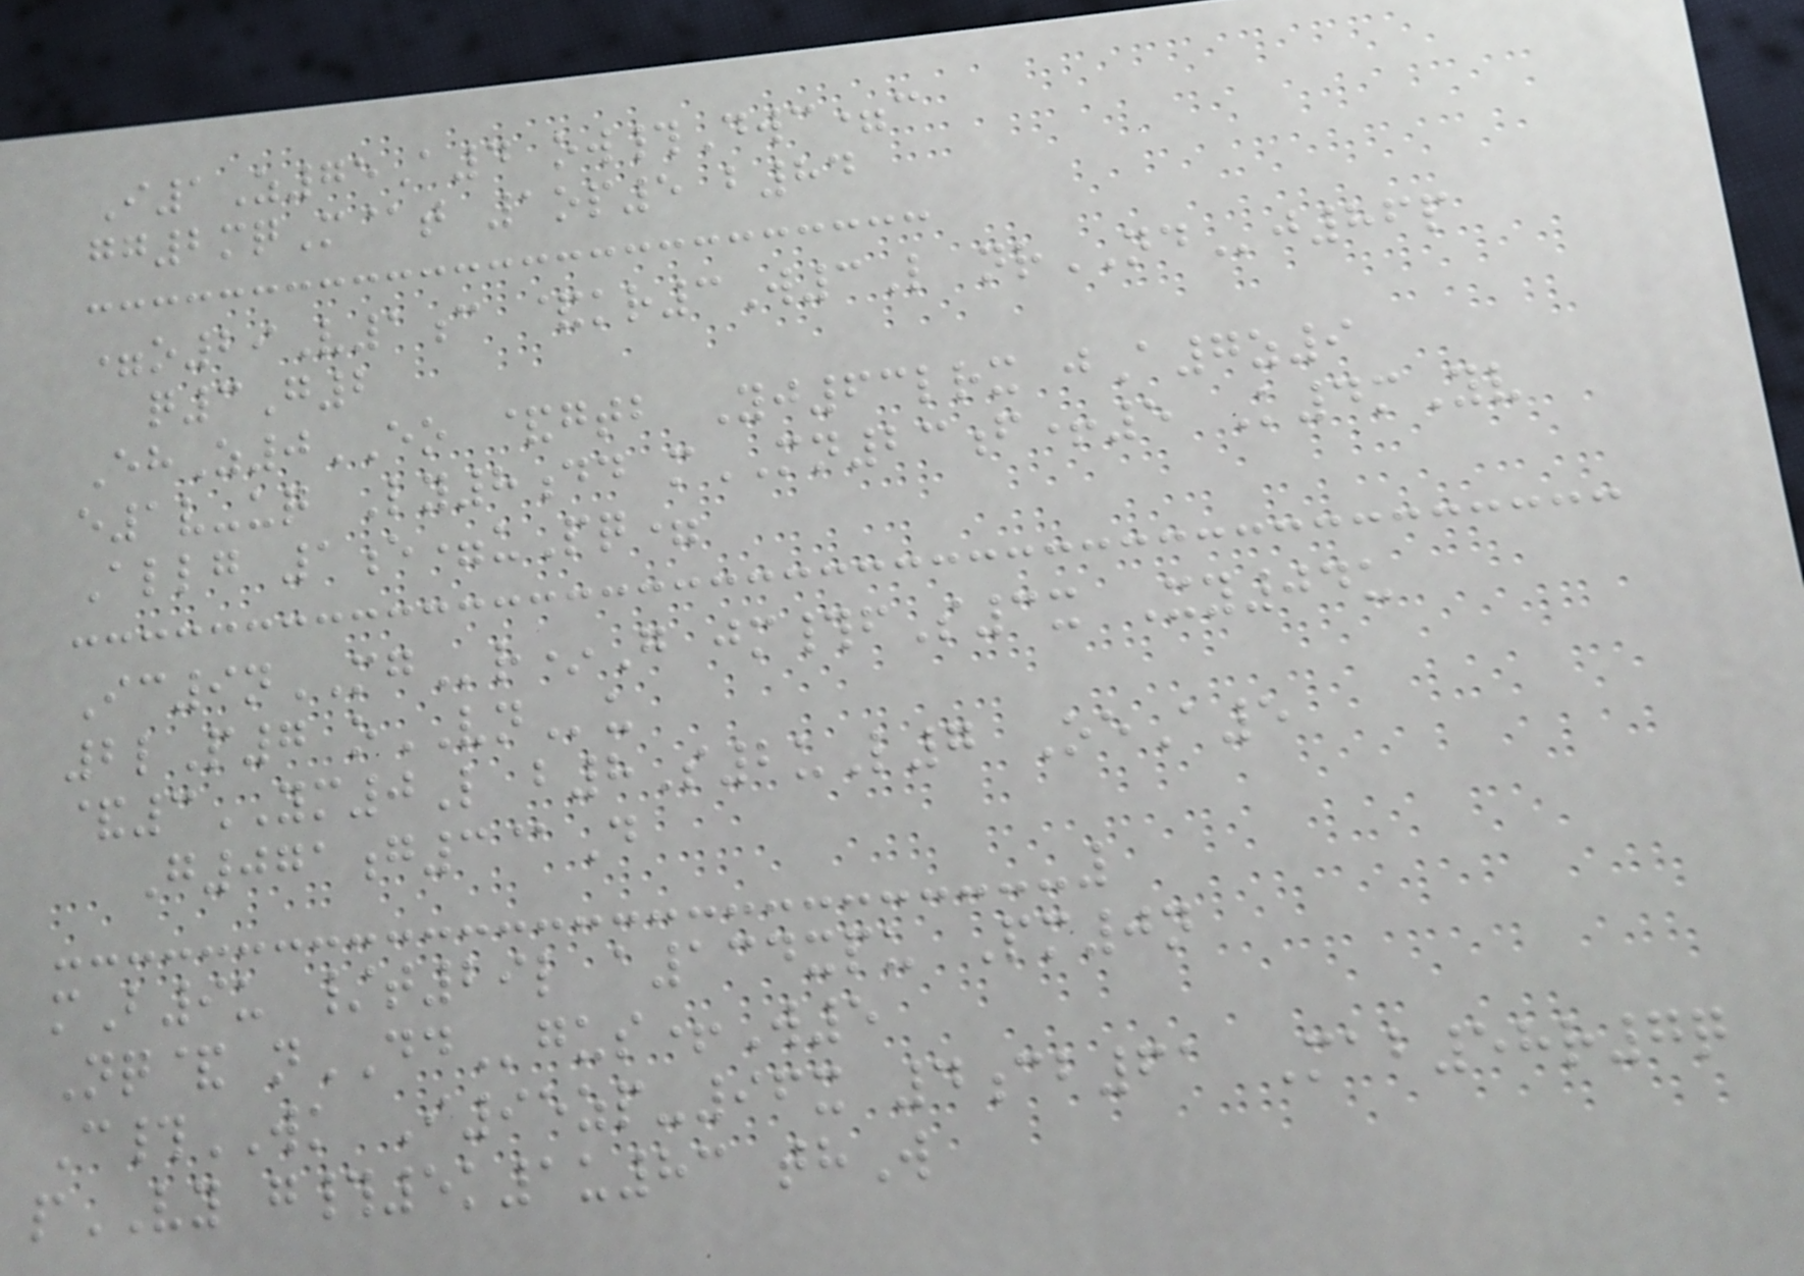I1Z75A4 ow#Dwc=c
gg2mqM@t 1op5 b84
=o29V1c &kr3W3L nrNDj86p
q3G2
EhZ0EO &gtb Yj63lrx jA7z9
e1v-uq Ly8dd mMN23f+5 K4mYv
Allg 1e=uPq=
Ic9nMGr*G jm#fS3x Xy04u
2lP7 oVNu
&3YM0L b8S2uL7 OeA5
G071g3@D
mB9u /t29l a134xpu Pm0n
Nq& nDDgus+W5
C#WK I95zp-96x 4cb61 Mab58r7q
pVY g#5k1u83 thW
